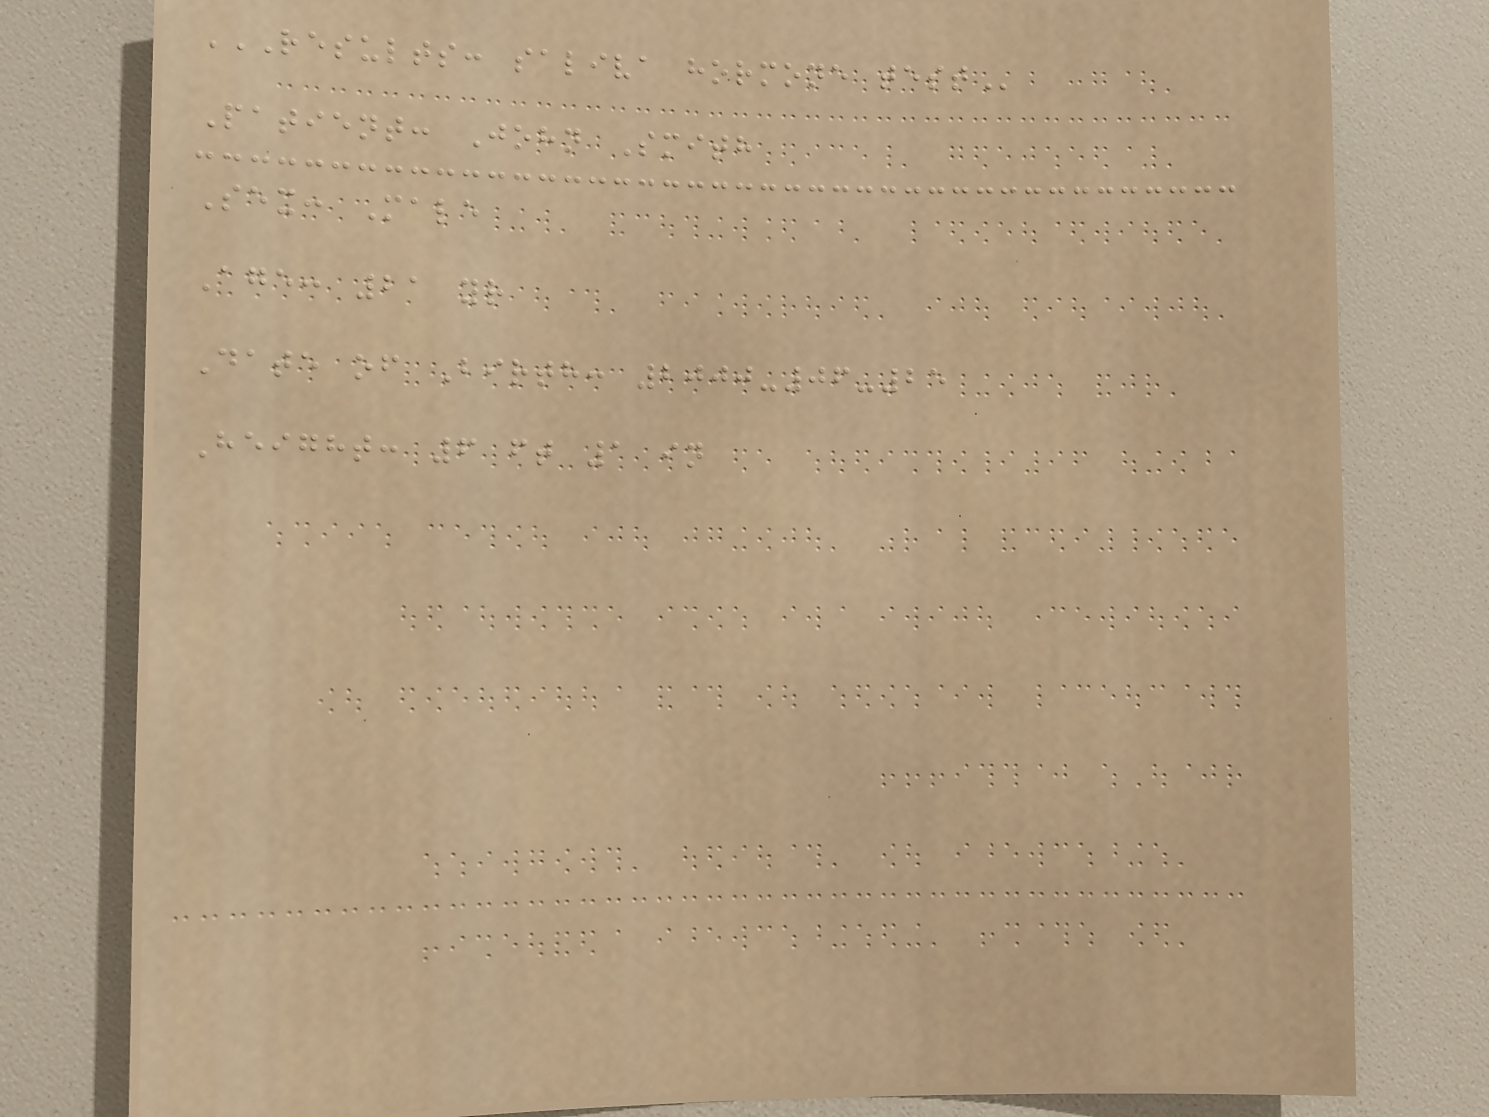RESULTS: SALIVA HORMONE TEST
Patient: John Smith
Sex: Male
Age: 21 yr
Date of Birth: 2000-06-25
Height: 6 ft 1 in
